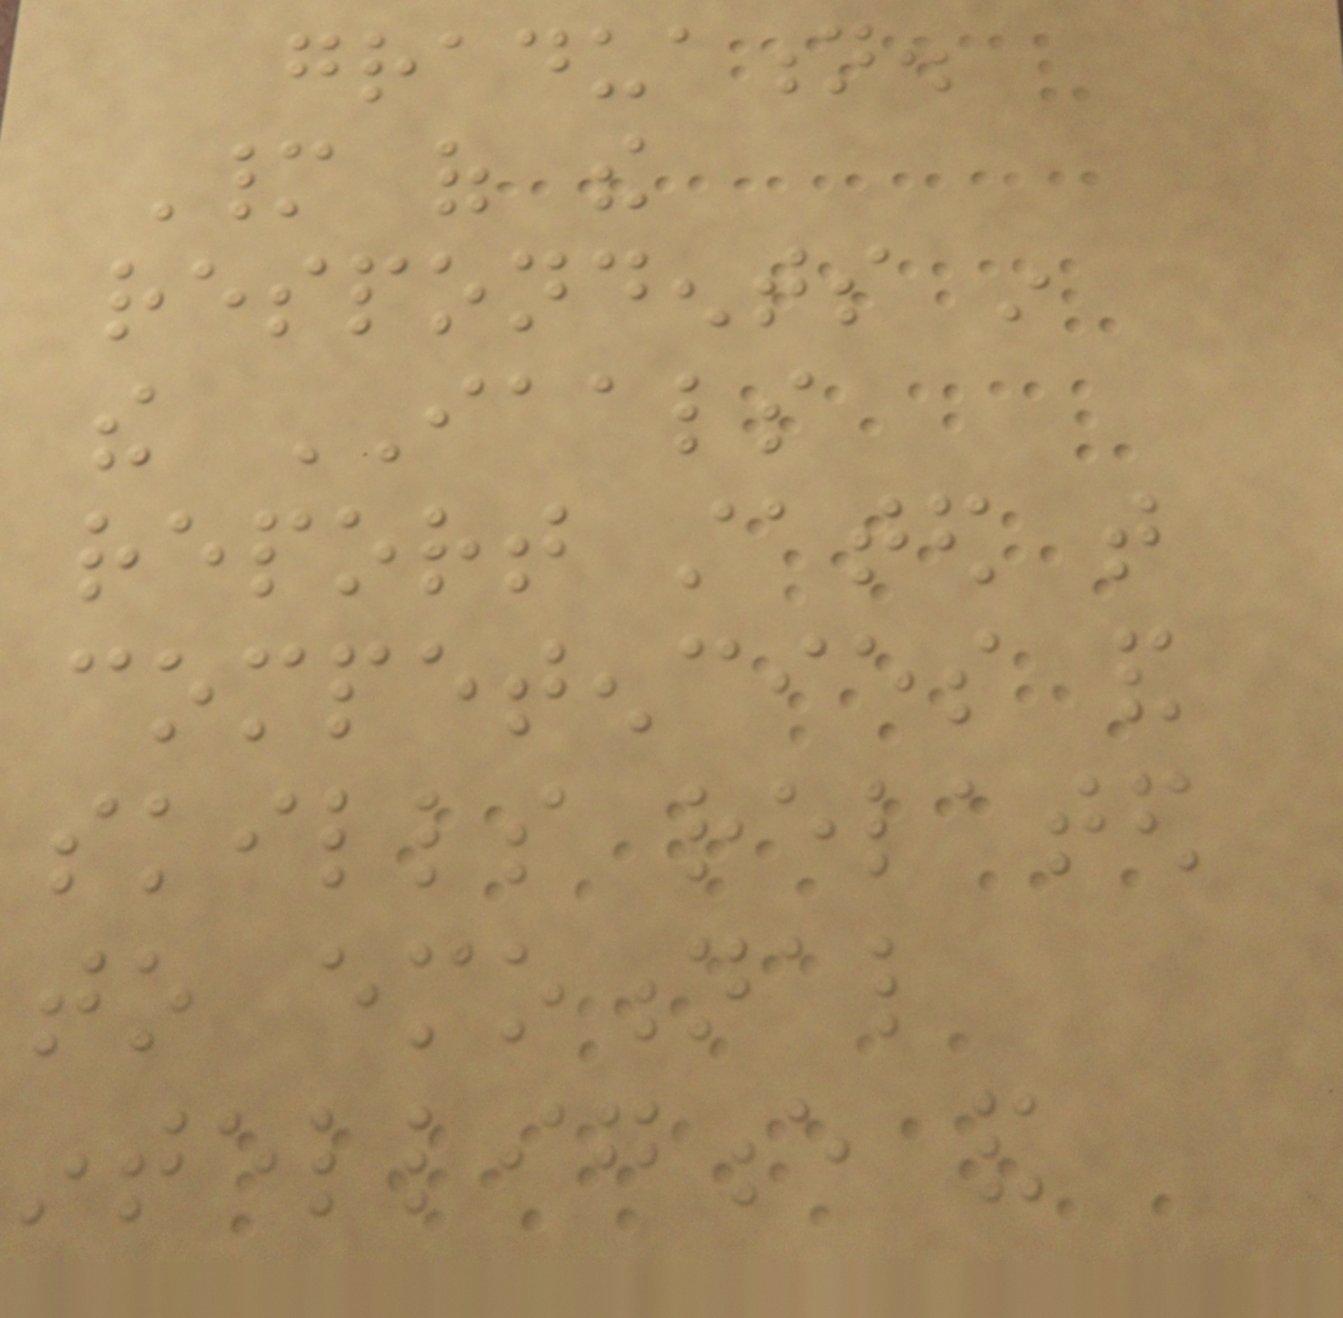graduation.
Many of the
respondents in
the IAALS
report stated that
competencies and
skills related
to emotional
intelligence and
